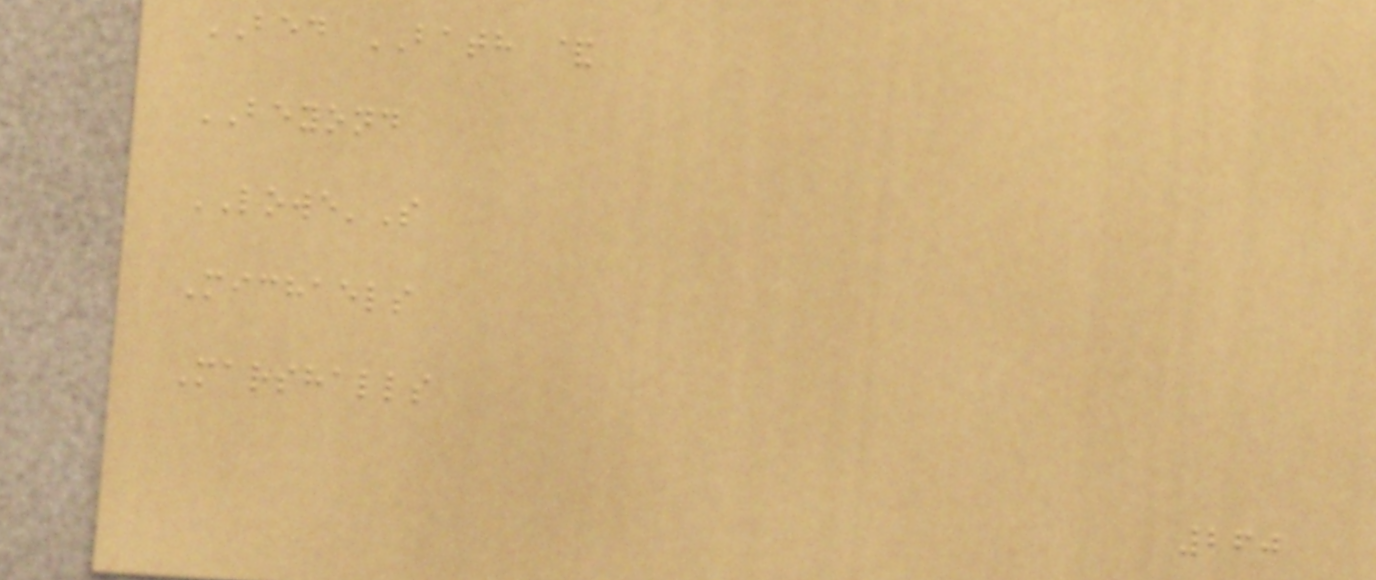BED BATH &
BEYOND
LOWE'S
Michaels
Marshalls
260
